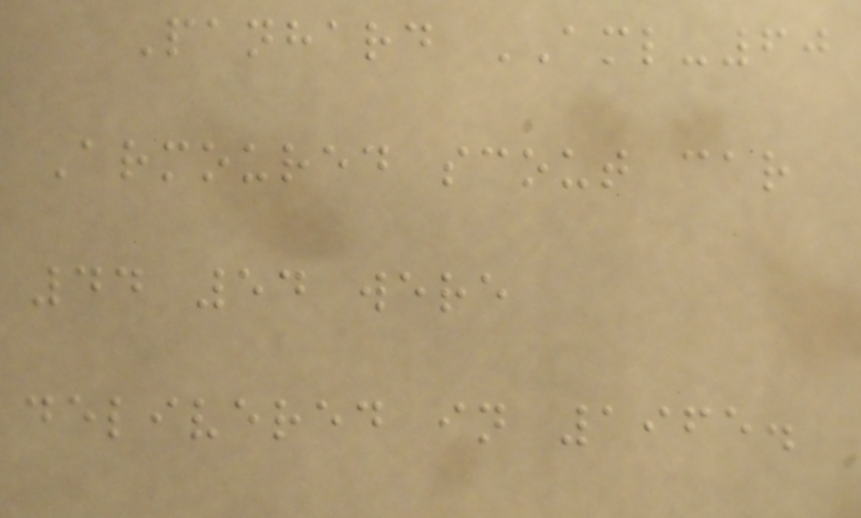Panhard AML-60
Armoured scout car
44 54 were
delivered in 1965.
